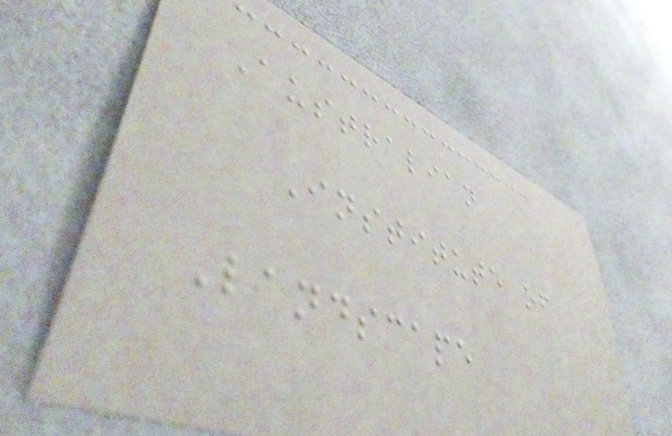Australian
Institute of
Landscape
